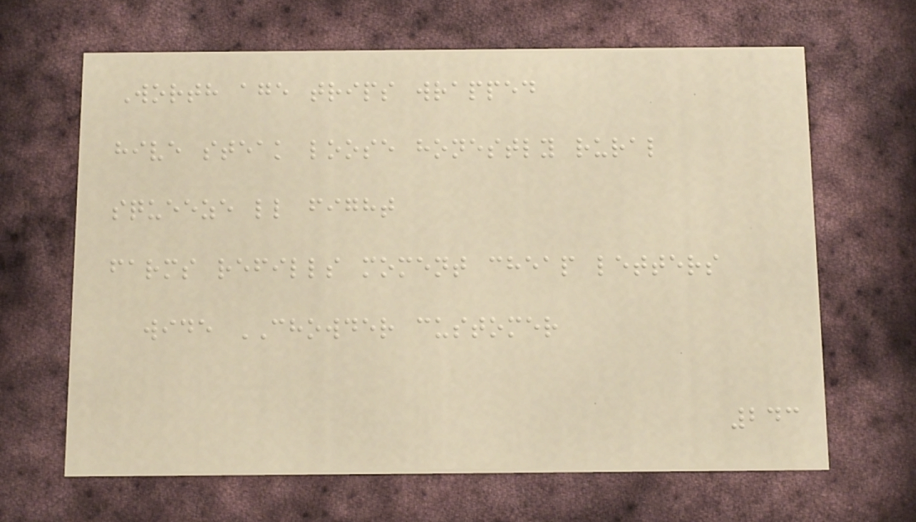Worth age trips wrapped
hive steak loose honestly rural
squeeze ll fight
farms refills moment cheap letters
wide CHOWDER customer
243
